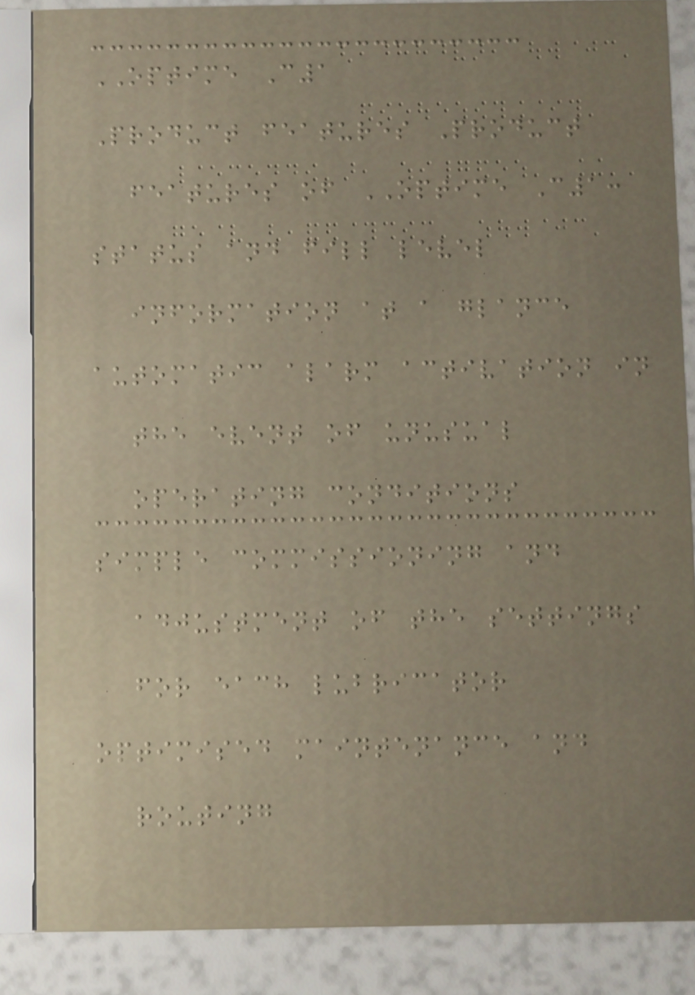OPTIME C1
Product features Product
features of OPTIME C1:
status and fill level
information at a glance
automatic alarm activation in
the event of unusual
operating conditions
simple commissioning and
adjustment of the settings
for each lubricator
optimised maintenance and
routing
